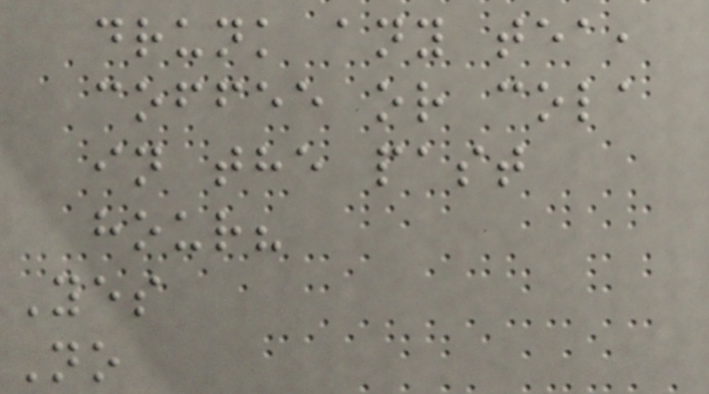drunk any tea,
coffee or cola
in the past
hour?
Yes
No
